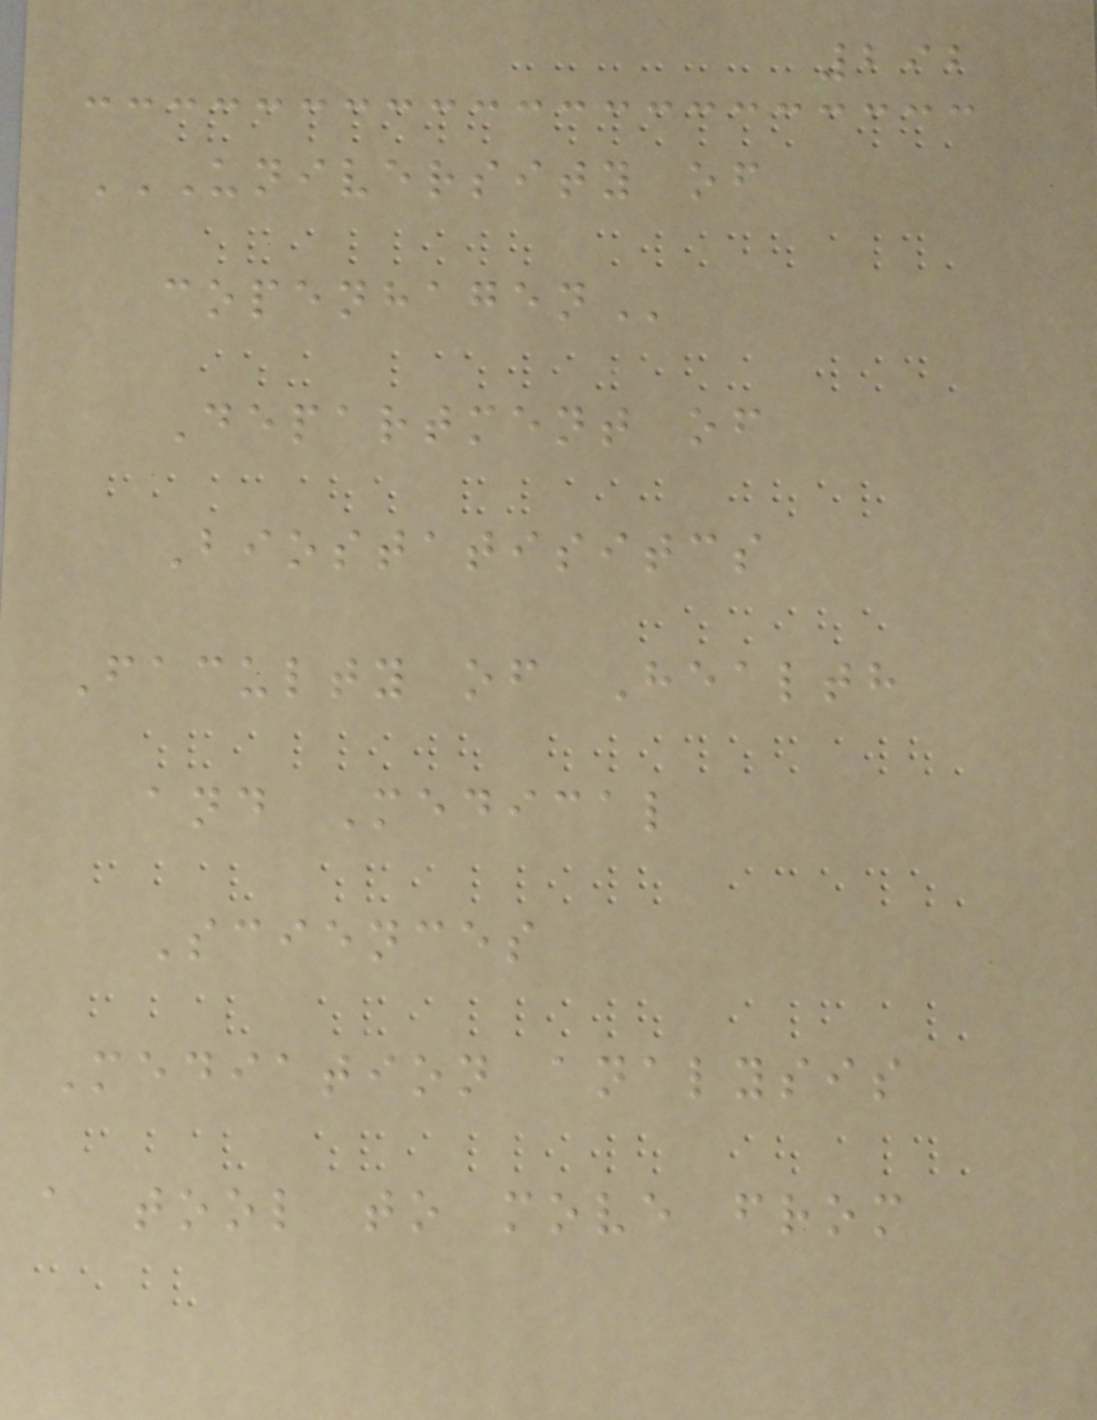292
UNIVERSITY OF
COPENHAGEN
Department of
Biostatisitcs
Faculty of Health
and Medical
Sciences
Mediation analysis
a tool to move from
